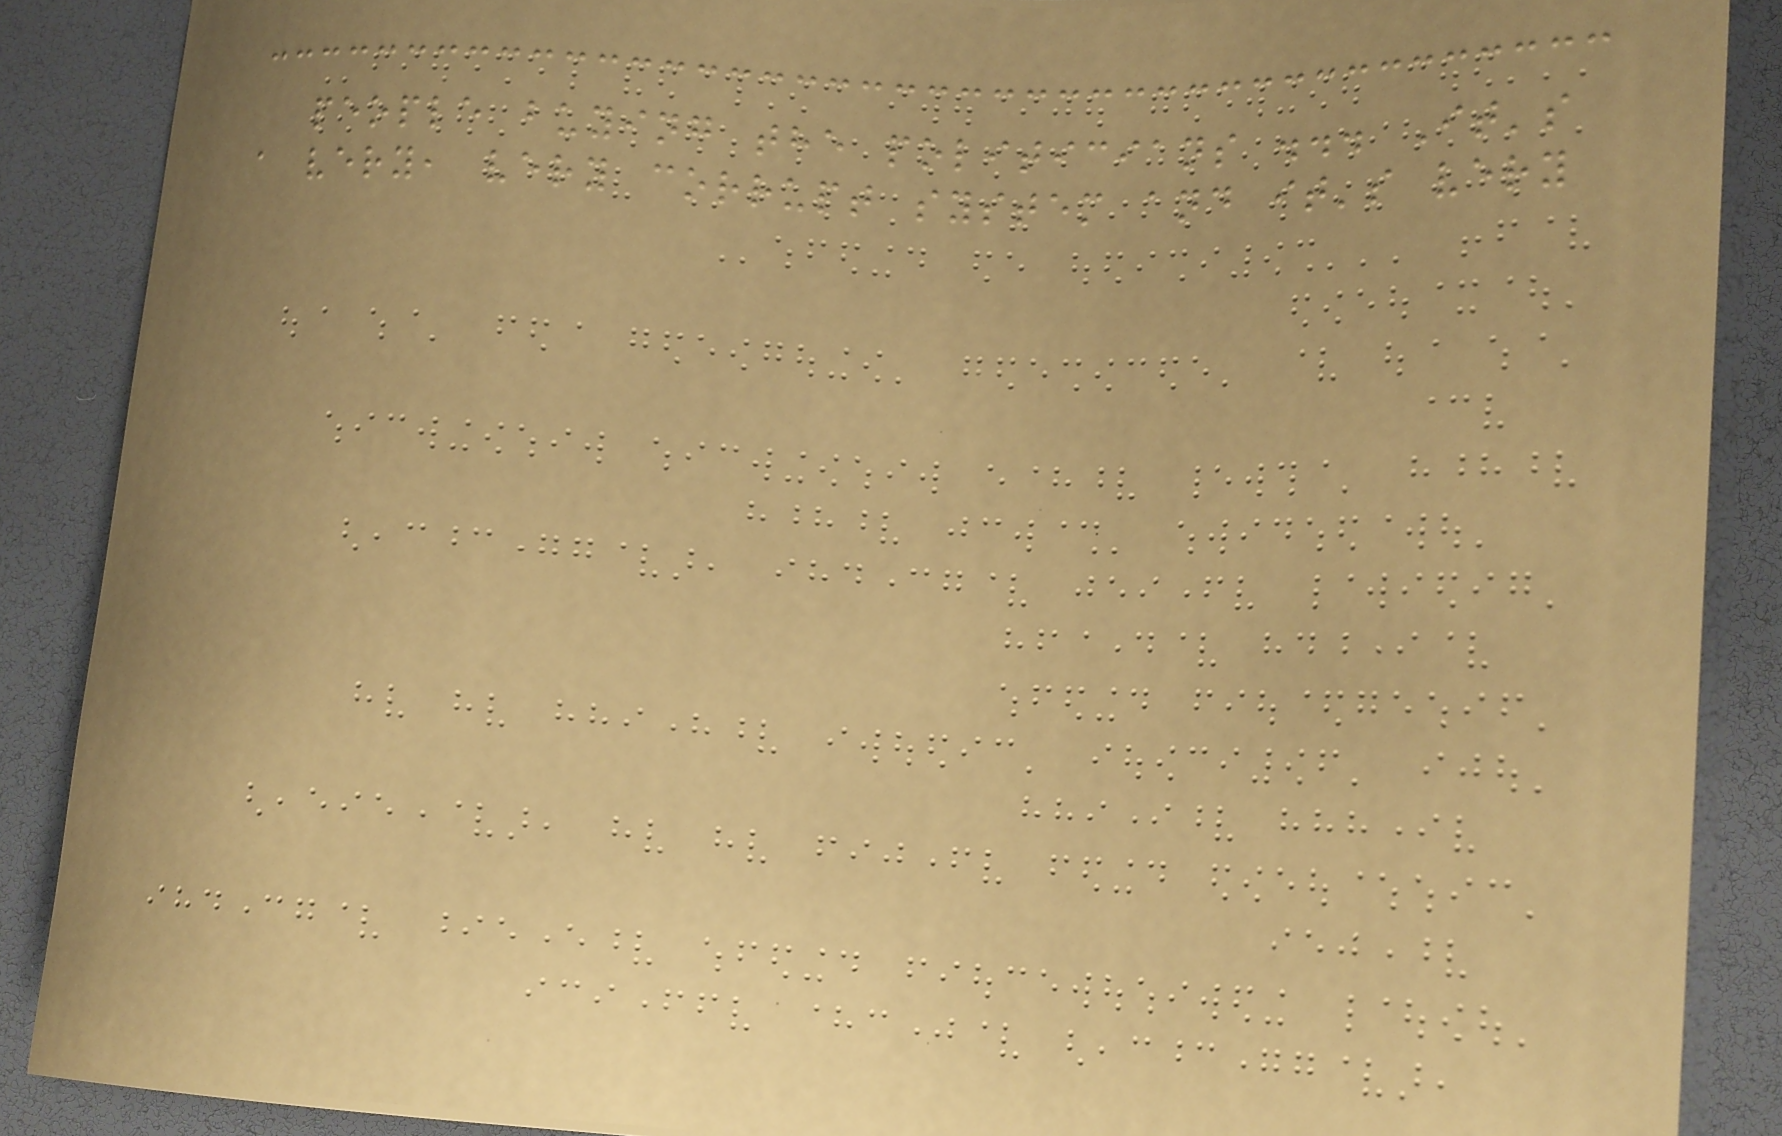people buying the politicians ... It's
a very, very corrupt system and it's very
